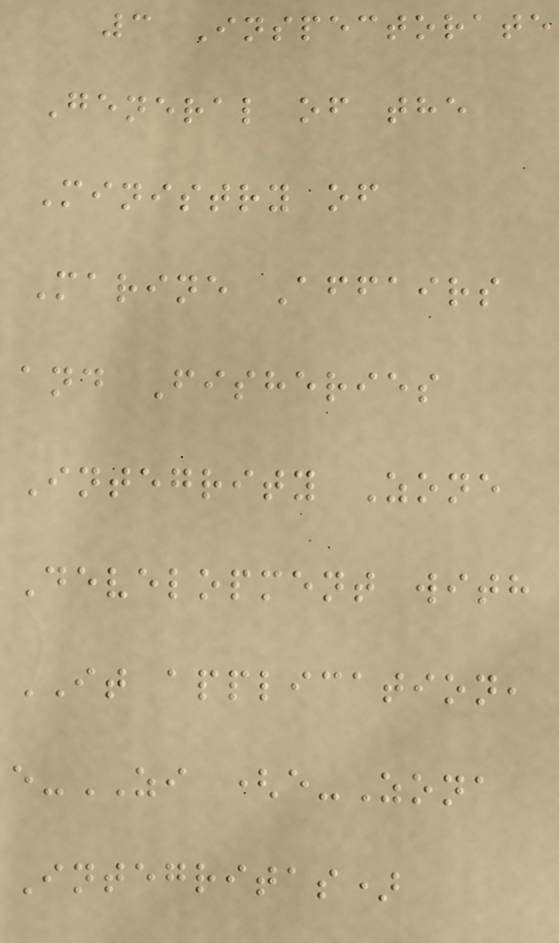3 Inspectorate
General of the
Ministry of
Marine Affairs
and Fisheries
Integrity Zone
Development with
IT application,
e-ZI (e-Zona
Integritas)
